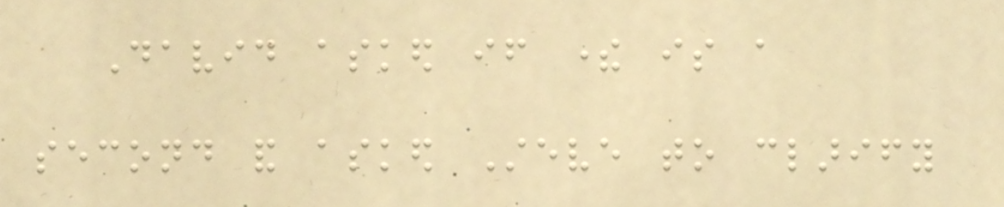David asked if there is a
second and asked Steve to clarify
